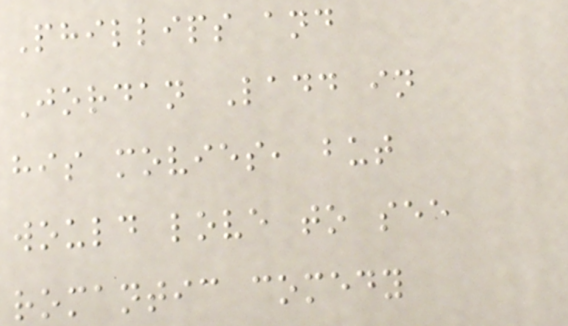Phillips and
Jordan Ladd in
his movies, but
would love to see
romantic comedy
